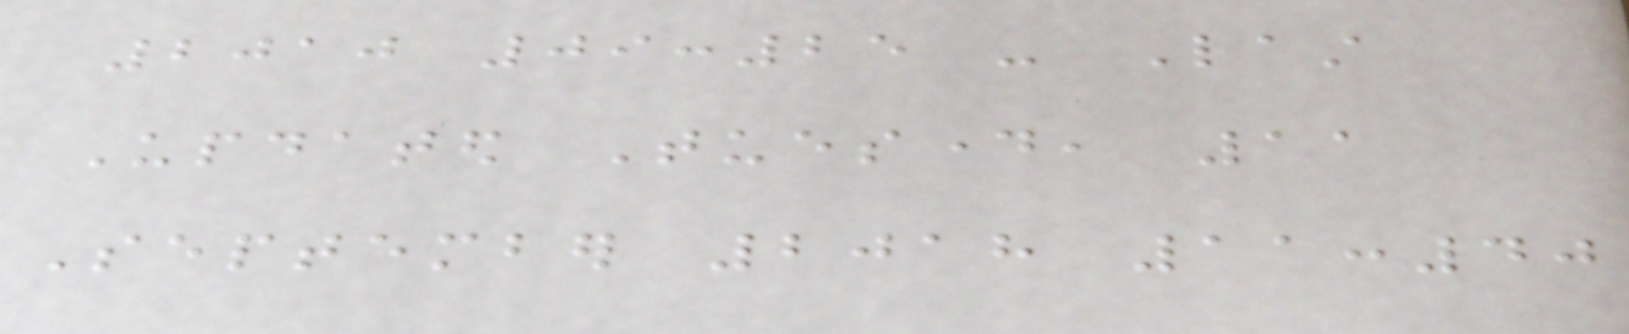2010 09:25 - Last
Updated Tuesday, 11
September 2018 11:40
